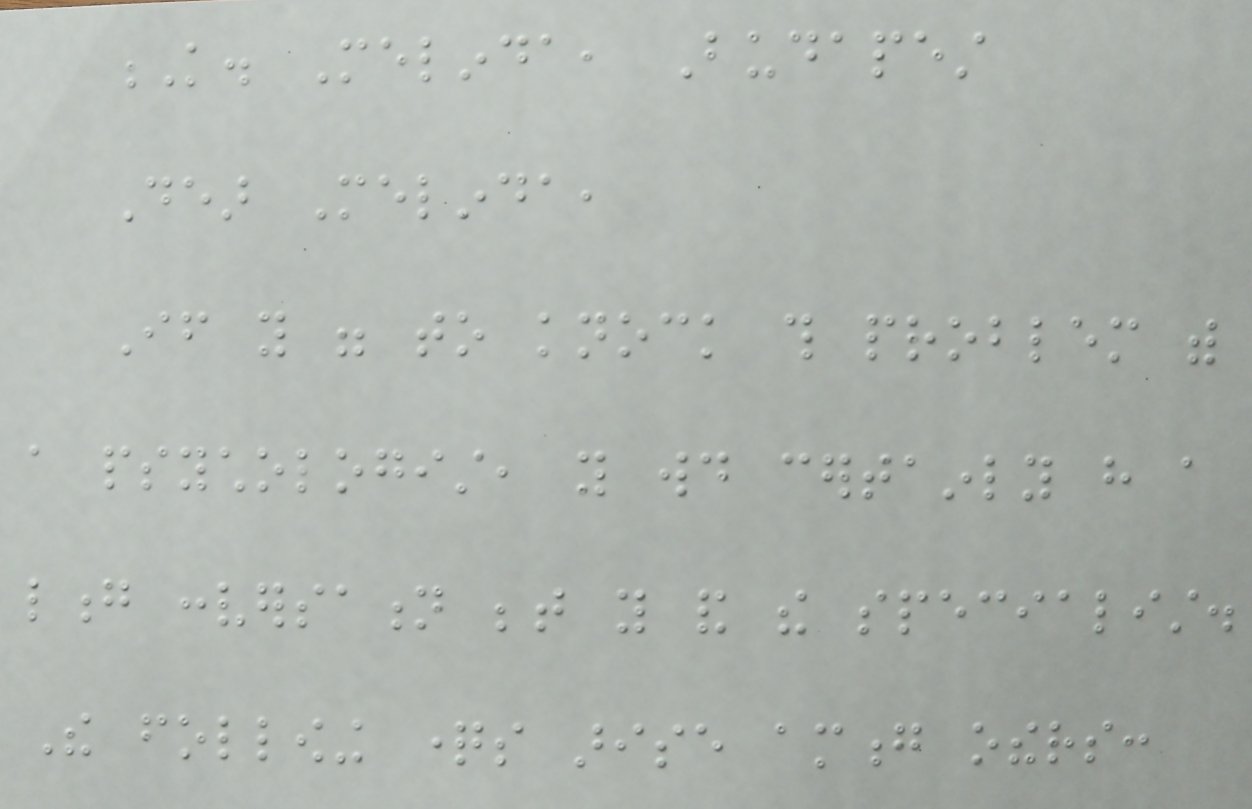K. Melinda, Budapest
Dear Melinda,
If you were to knock this problem with
a psychologist, you would certainly have a
long conversation between you and the specialist.
The following questions arise among others:
